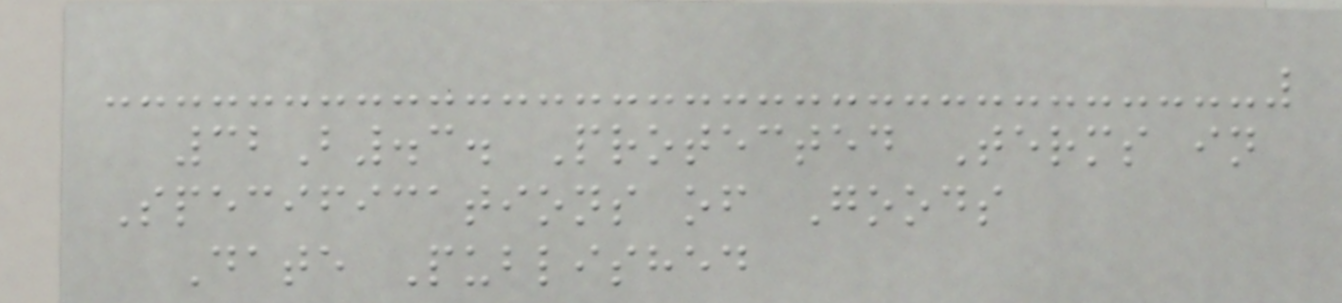32B.3. Protected Terms in
Specifications of Goods
Date Published
